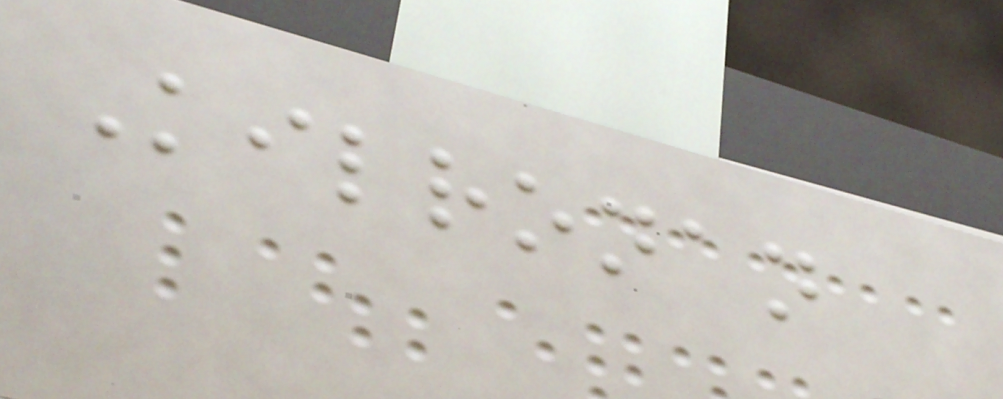Kilronan
